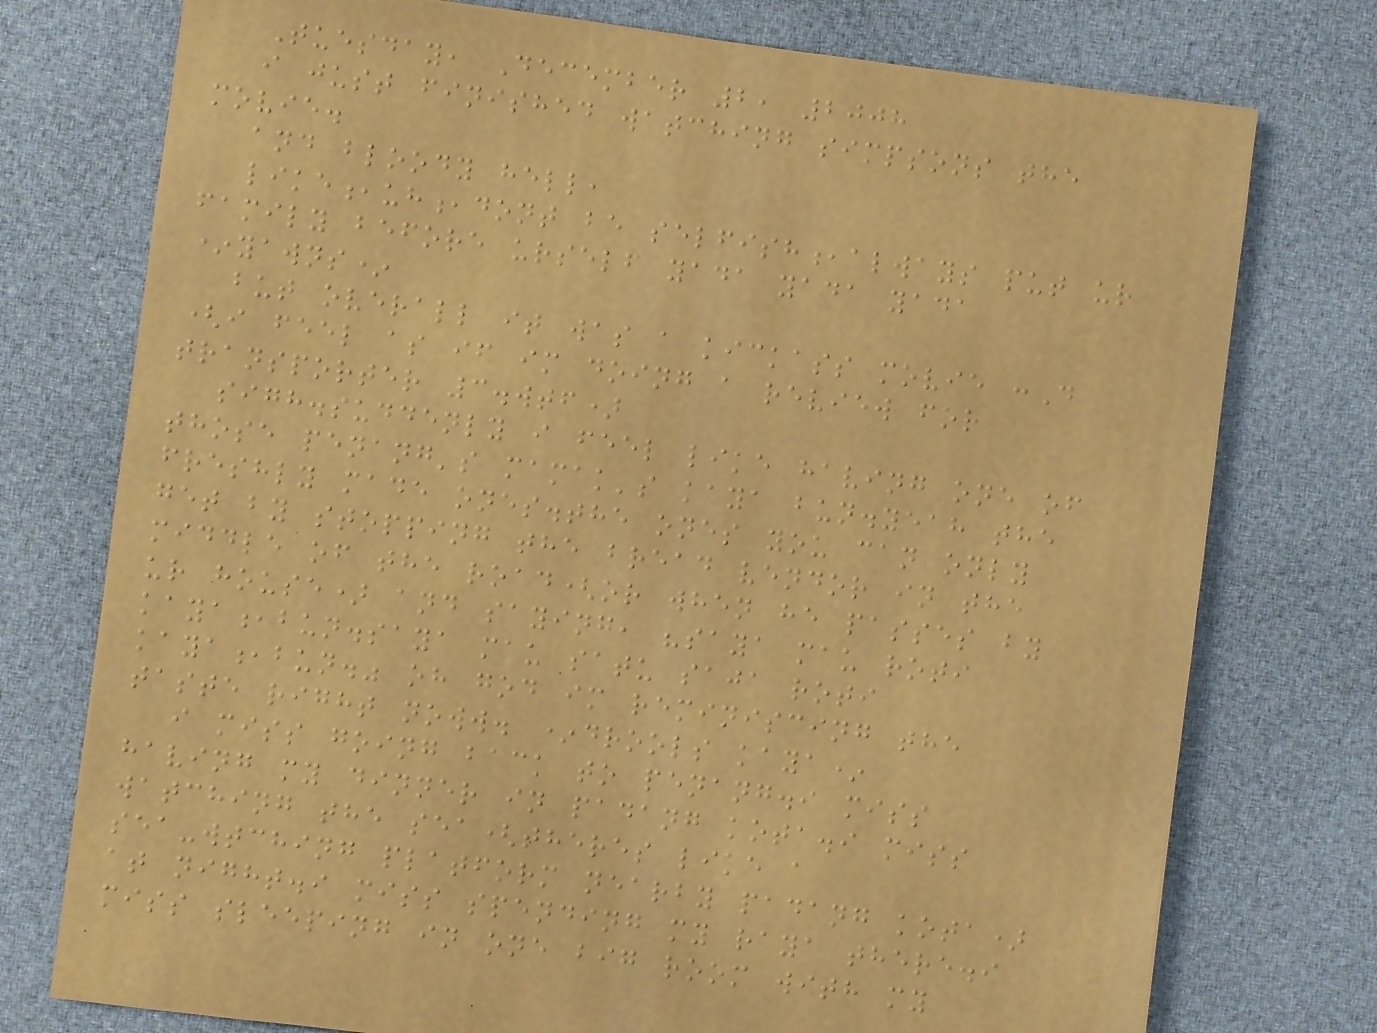Tuesday, December 2, 2008
i just finished watching simpsons the
movie.
and bloody hell,
like,uh,dont be selfish,always put ur
family before urself yada yada yada
*yawns*
but overall it was a kickass movie :D
(i feel as if im doing a review for
transporter 3.wtf)
sigh.suddenly i feel like having one of
those penang's mamak's kaya bun.yeah the
freshly made ones.the ones you can only
get by stopping the bread vendor in the
middle of the road(or when he passes by
ur house) and saying, "saya mau roti
kaya,bun.saya mau satu saja roti
kaya,bun." oh god im reminiscing the
taste right noww. *drools kaya*
i miss going back to penang.i miss
having my dinner in padang kota.i miss
watching the sea(theres like a
sea-wtching platform nearby padang kota)
at night.i miss spending my raya there.i
miss sleeping in one big room with my
